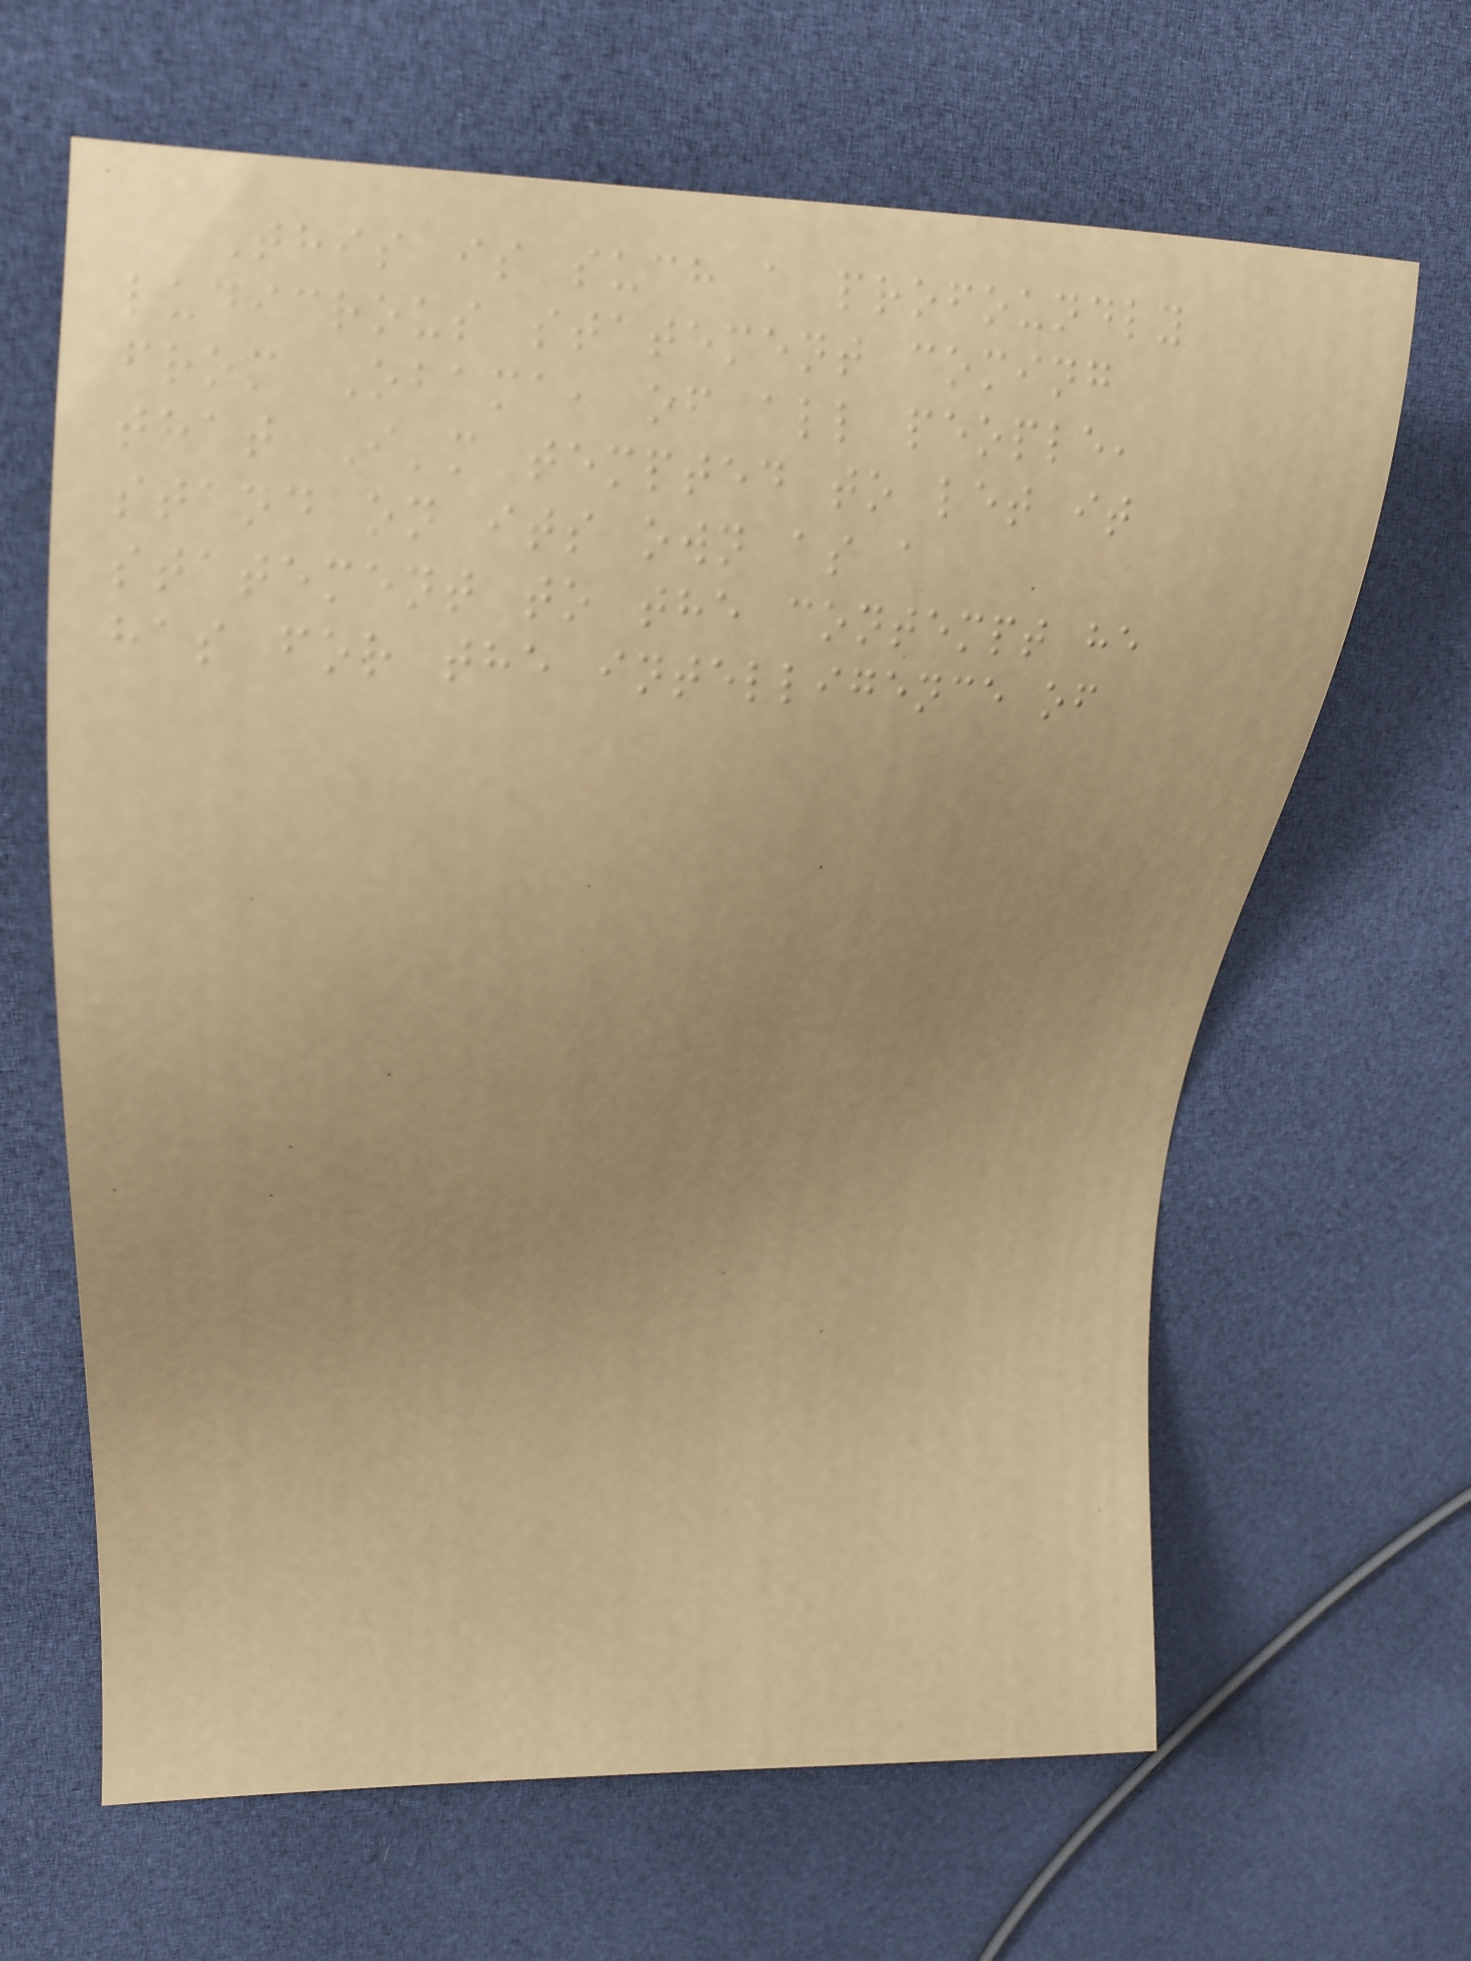This is such a profoundly
ludicrous statement coming
from Obama, of all people,
that I'm tempted to let it
stand on its own as a
statement to the contempt he
has for the intelligence of
